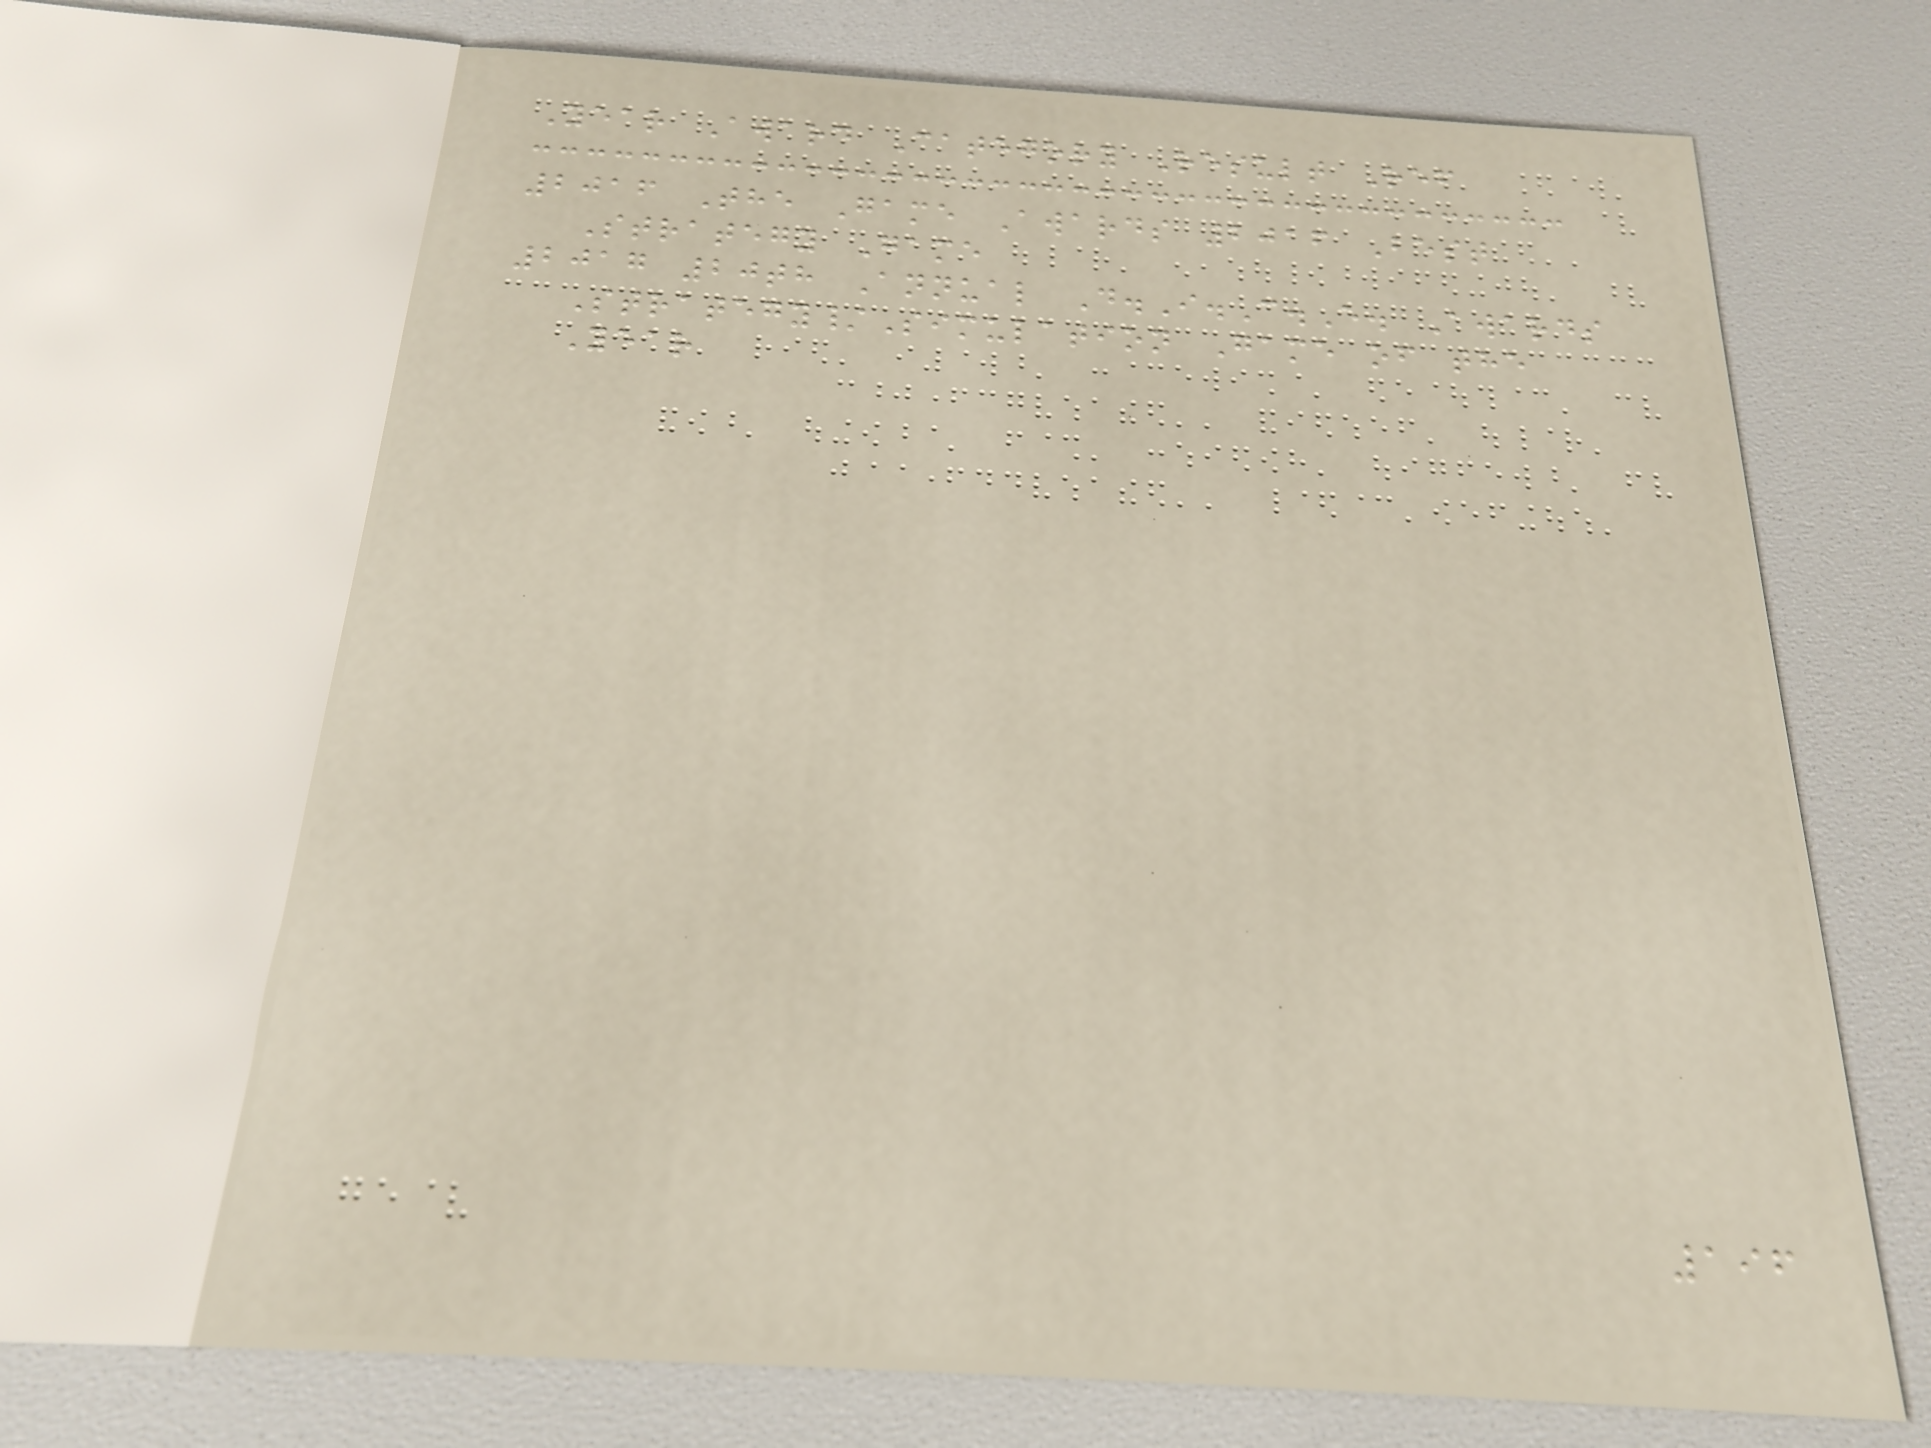Year Award Category Result Ref
2016 The Game Awards 2016 Best
Strategy Game
2017 20th Annual D.I.C.E. Awards
Strategy/Simulation Game of the
Year
196
